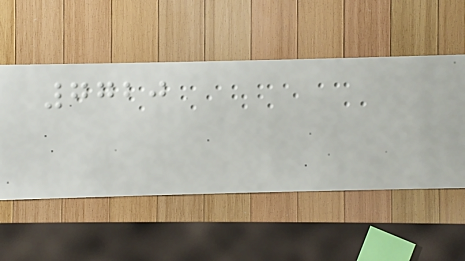7720
